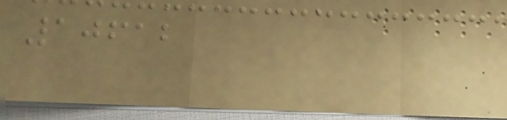10612
